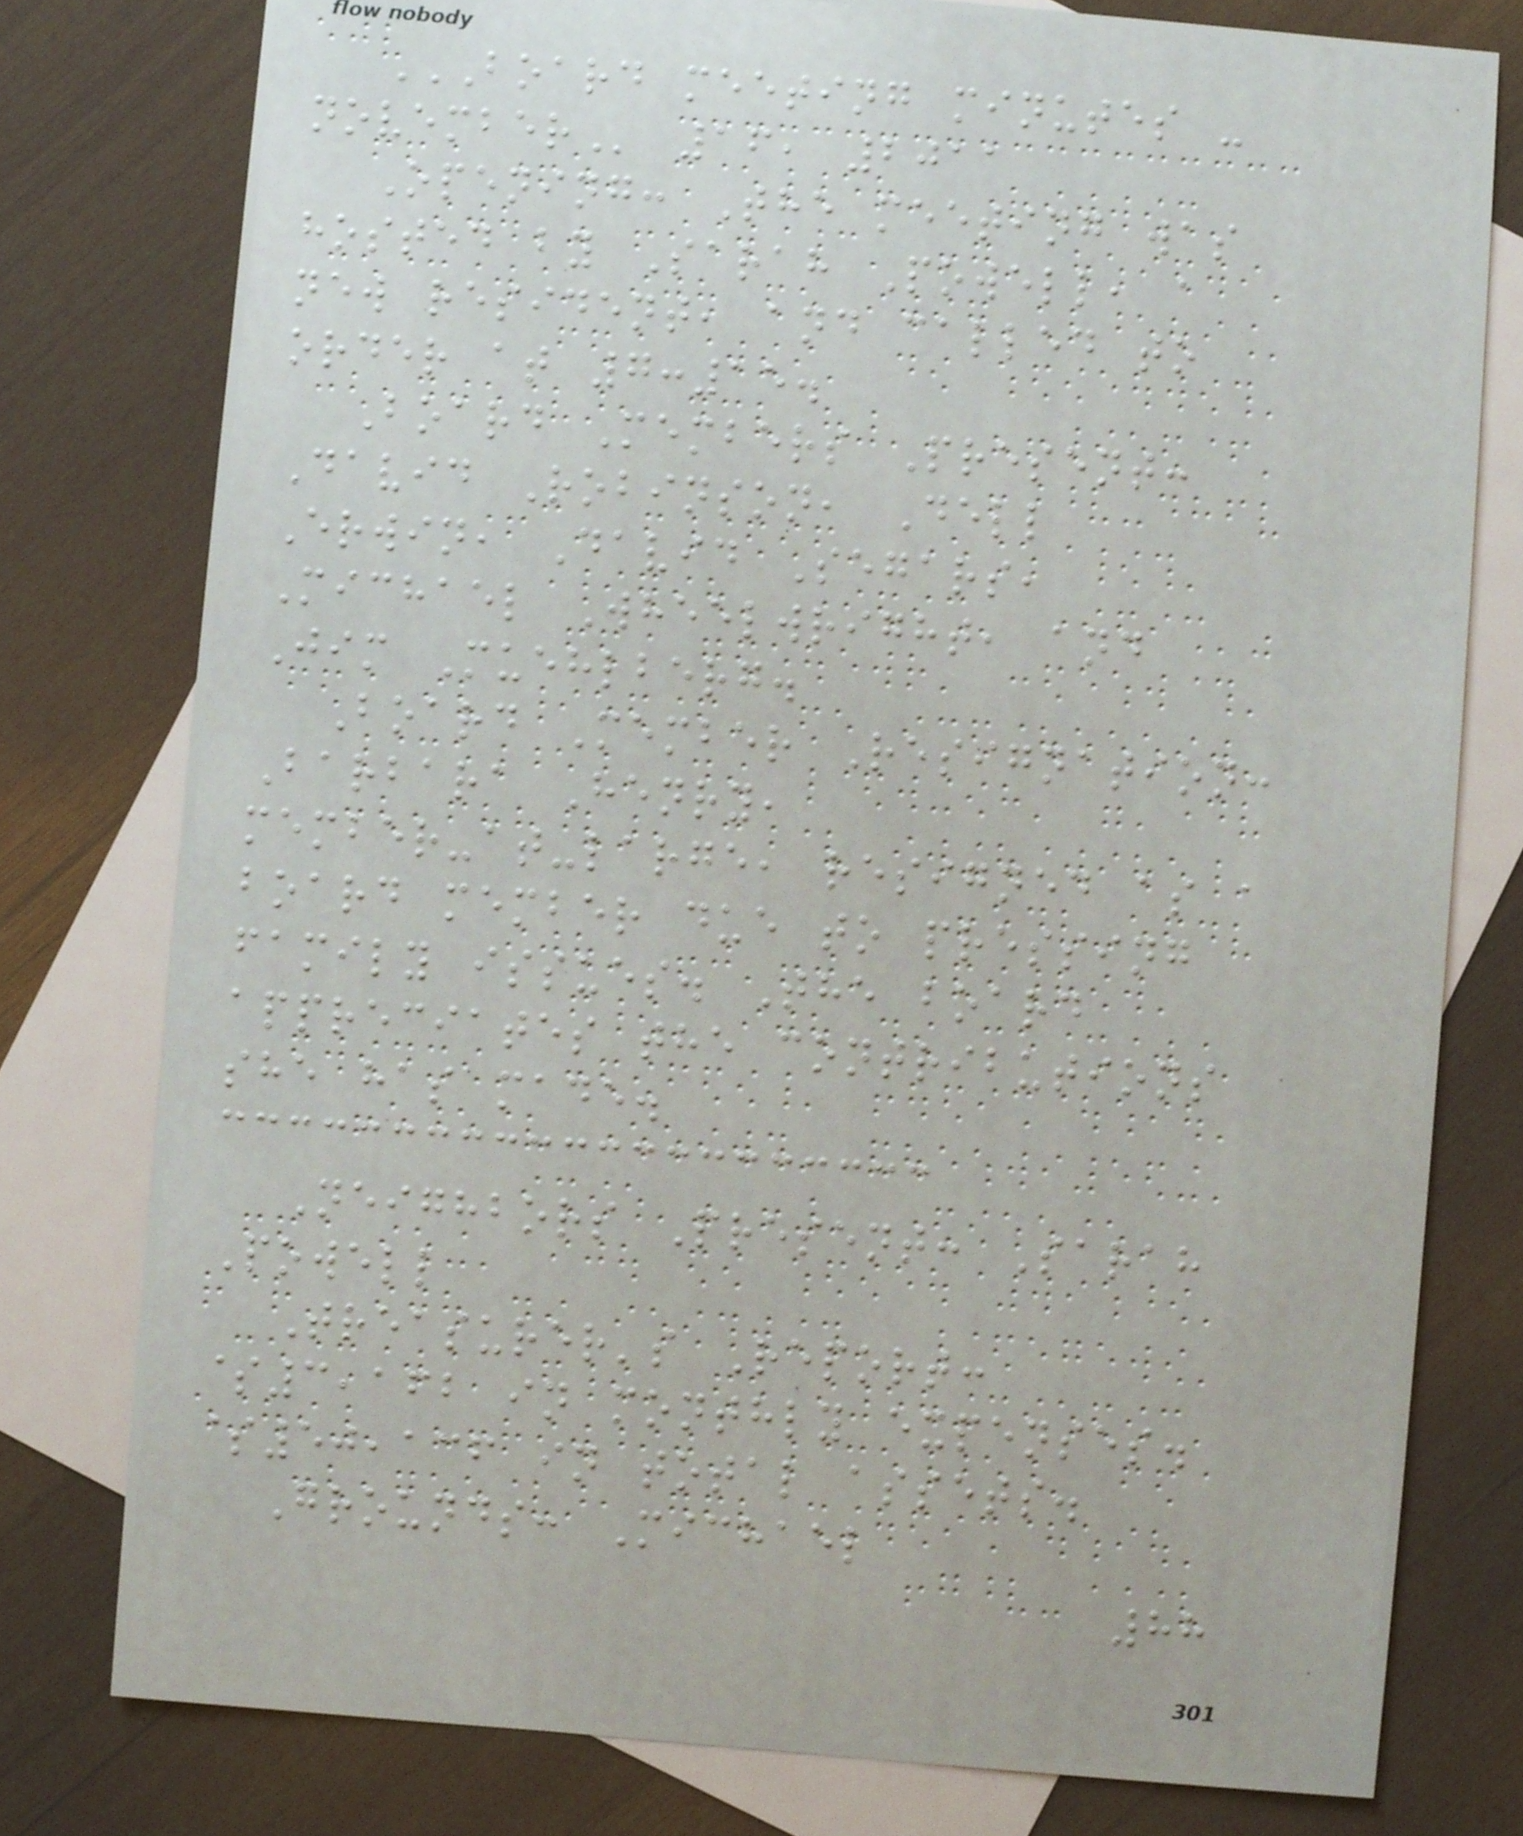BOARD MEETING MINUTES -
NOVEMBER 16, 2011
Opening: The meeting was
hosted by Sarah Powell, a
new resident, and called to
order at 7:15.
Board Members Present:
David Robinson, Dell
Erwin, David Segars,
Michael Wheelwright, and
Jim Muehlberg.
Board Member Resignation:
Barbara Henry,
member-at-large, resigned as a
board member due to pressing
family issues. The board
appreciates the contributions
she has made.
Neighbors Present: Sarah
Powell
Treasurer's Report:
$3,162 in monthly expenses.
$50,136 in total assets.
Grounds: Michael
88
